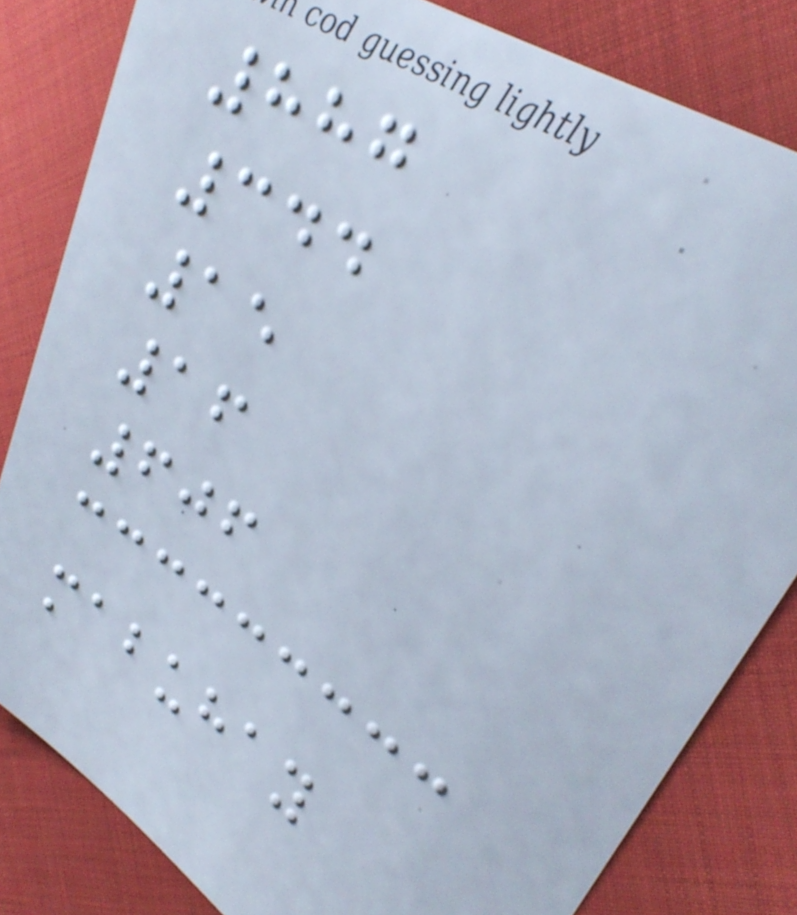887
344
15
16
606
mabuhay
